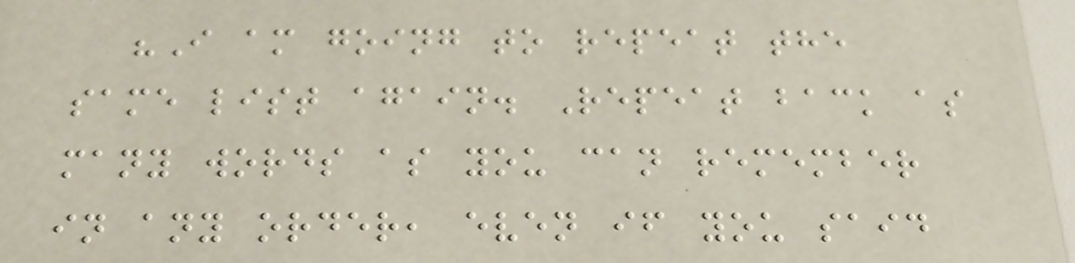"I am going to repeat the
same list again. Repeat back as
many words as you can remember
in any order, even if you said
